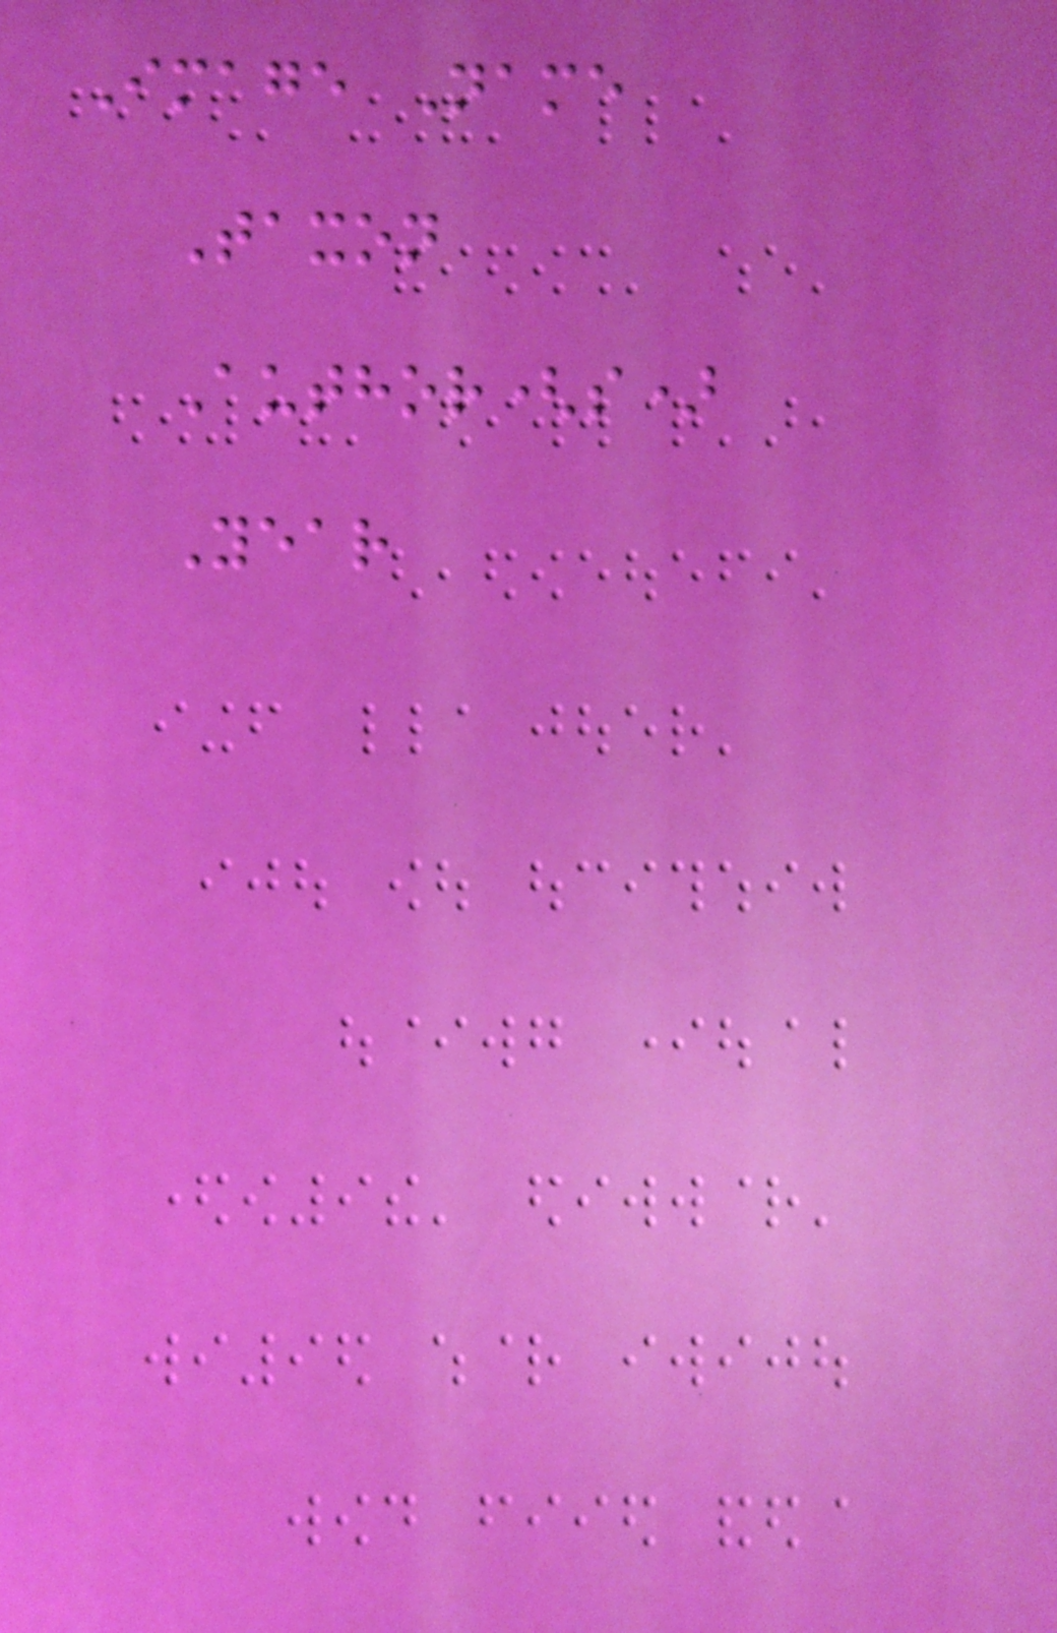Image Name
Taxon
Author(s)
Year
